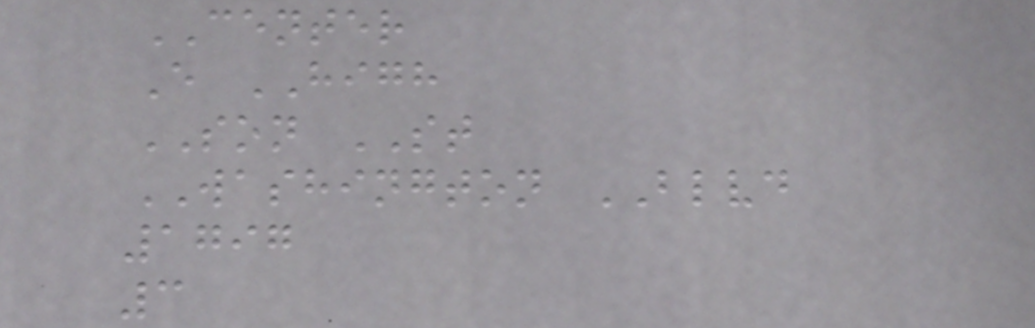CENTER
E HIGH
SON ST
WASHINGTON BLVD
1797
3
